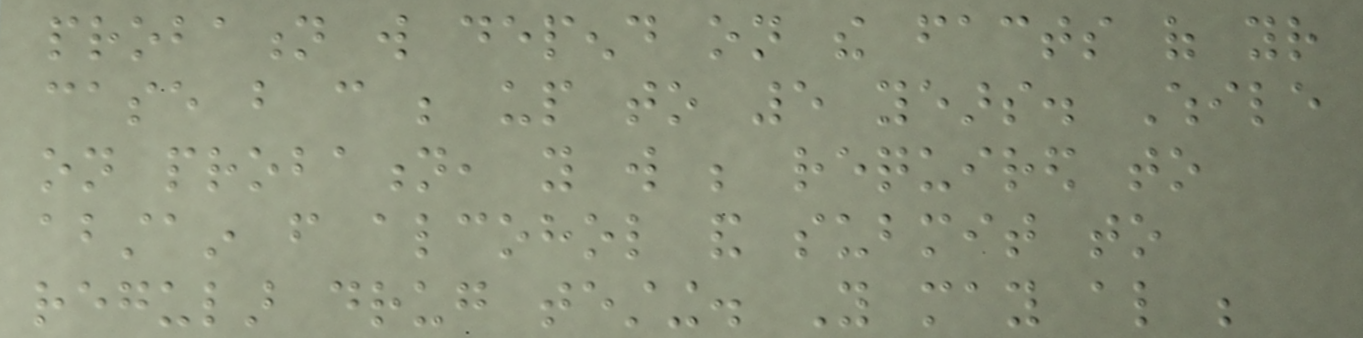probation will depend on the facts of your
case but can be up to 5 years. While
on probation, you will be required to
abstain from alcohol and submit to
regular drug testing. You may also be
